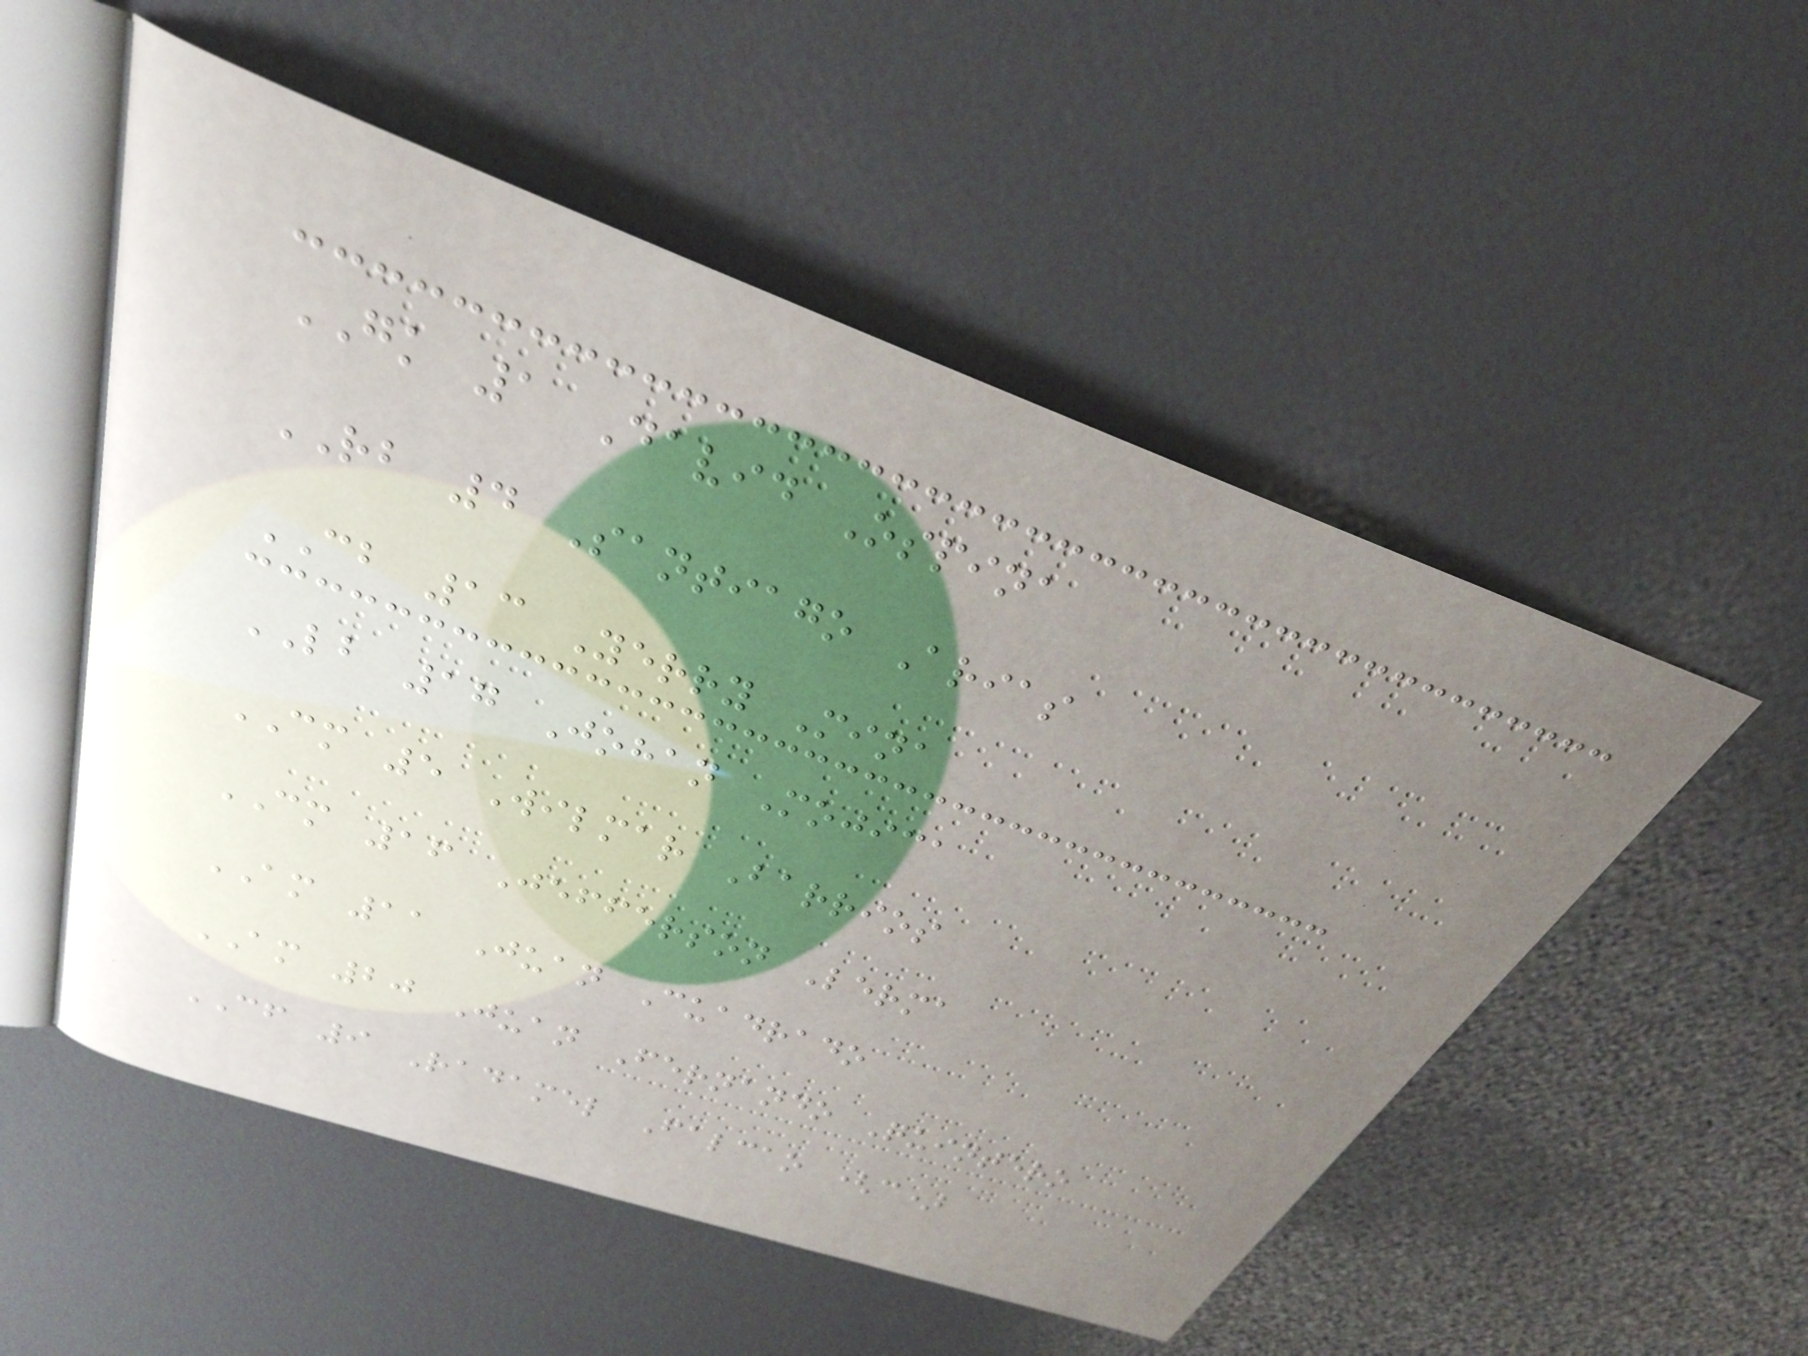GK 1 David Ospina
RB 4 Santiago Arias
CB 13 Yerry Mina
LB 17 Johan Mojica
CM 5 Wilmar Barrios
CM 16 Jefferson Lerma
AM 11 Juan Cuadrado
AM 20 Juan Fernando Quintero
CF 9 Radamel Falcao (c)
